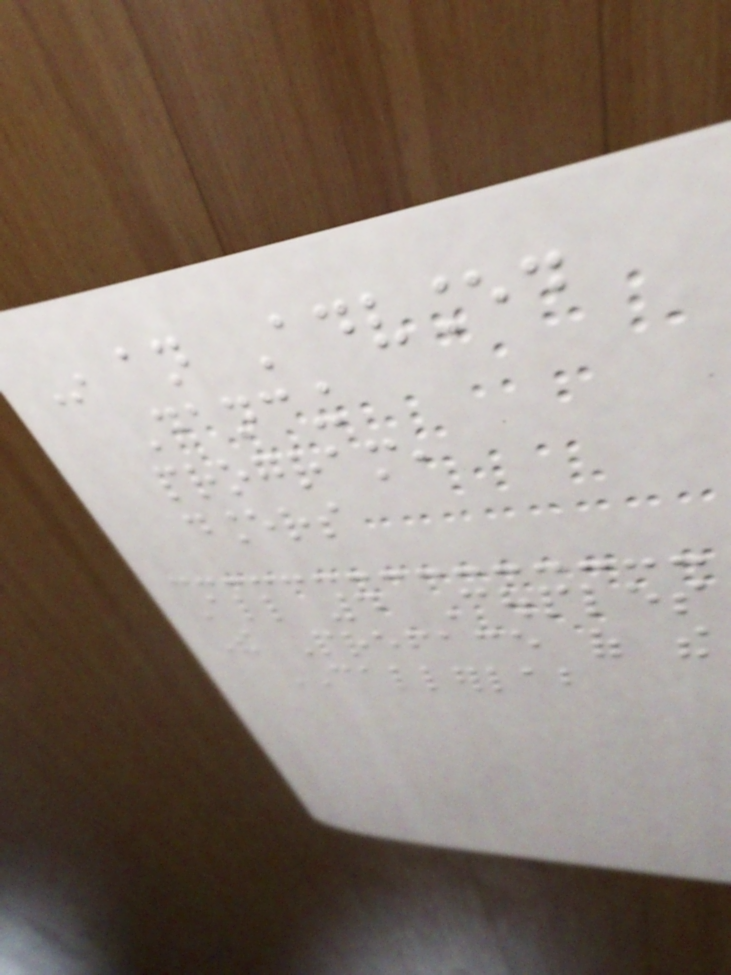In an Advanced
Dancing
program,
dancers
All 4 Couples
The Preface of the
CALLERLAB
